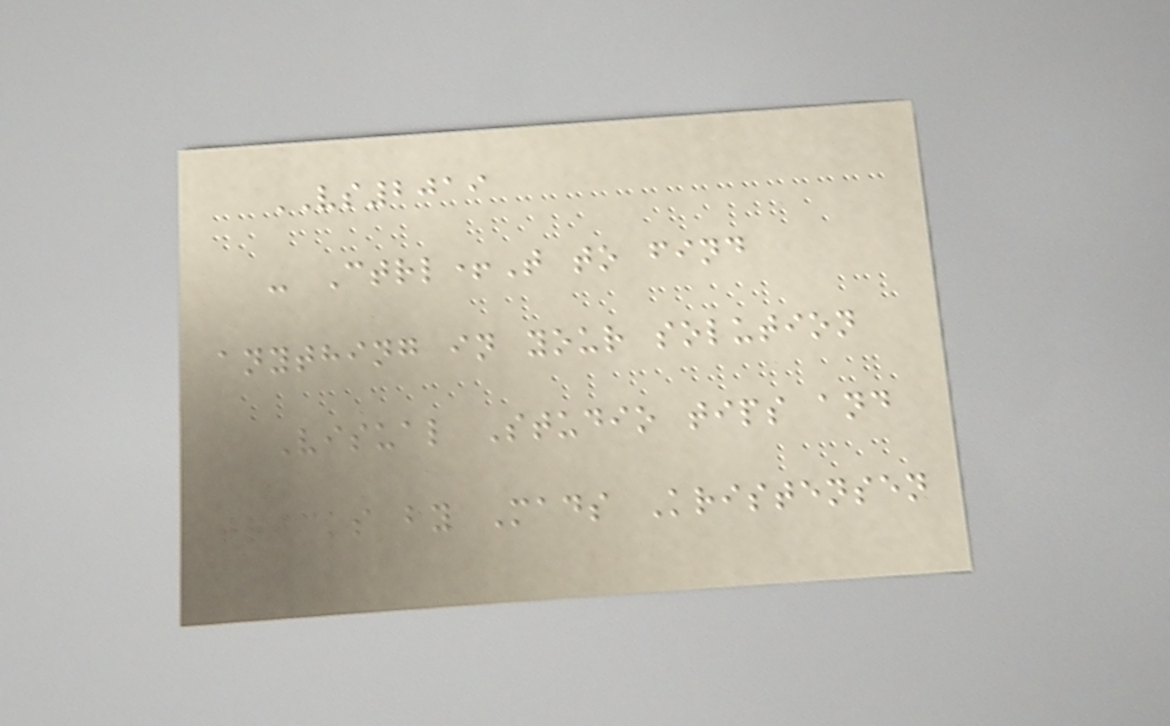VS2019
- Ctrl+T to find
anything in your solution
Visual Studio tips and
tricks by Mads Kristensen
